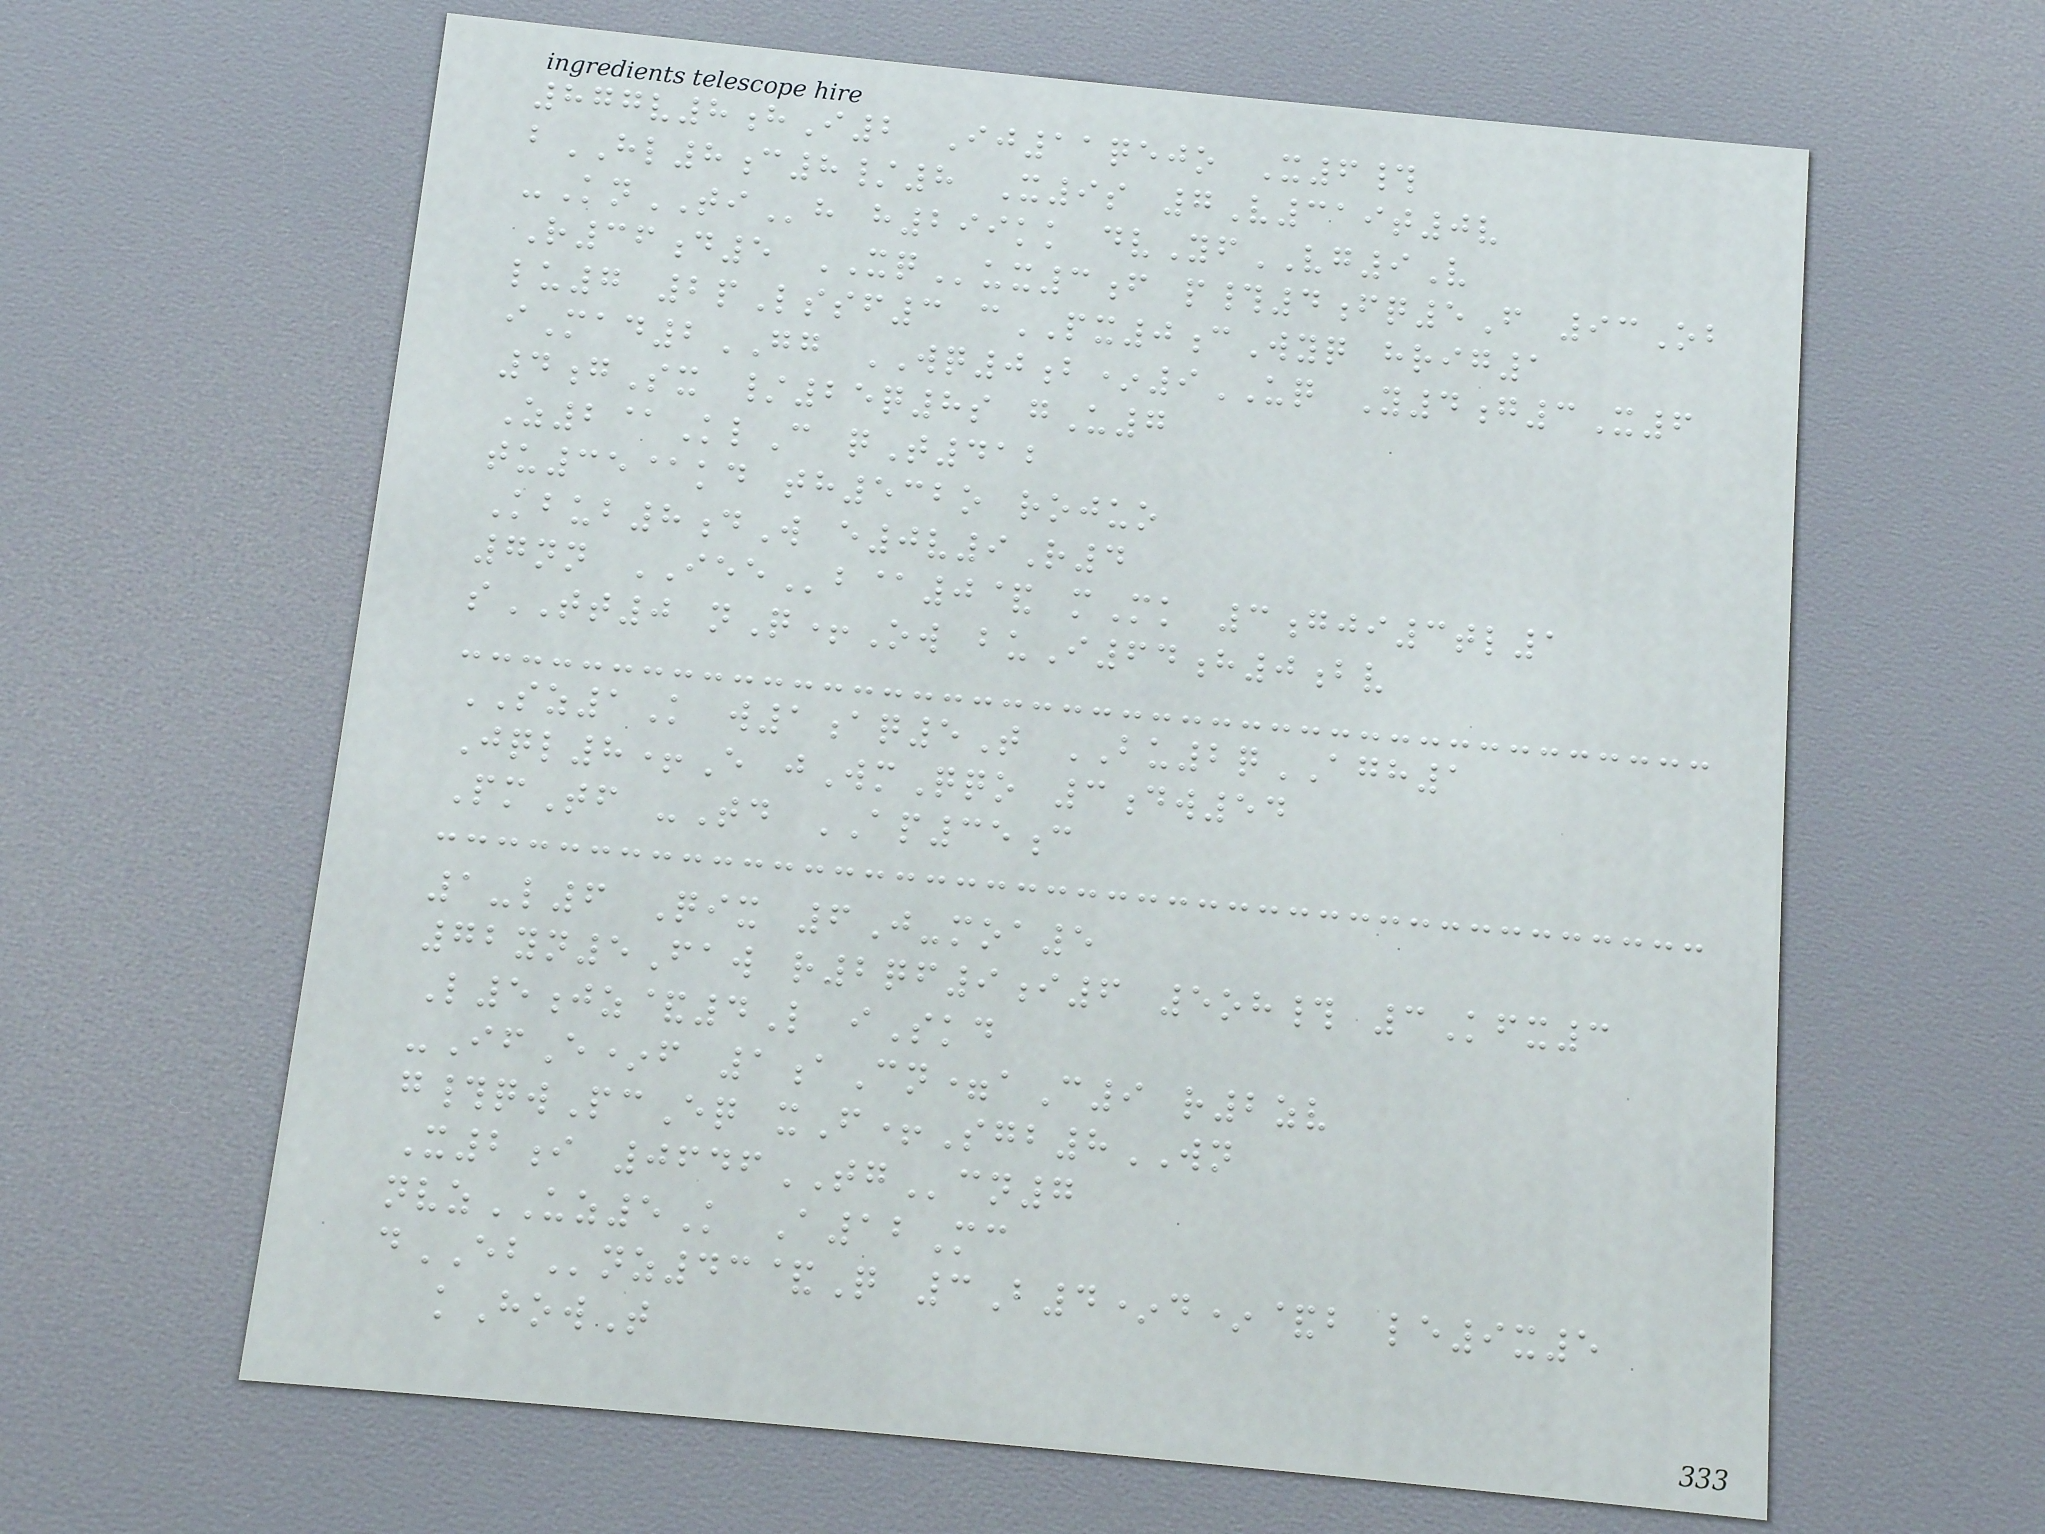877v8hI2 Ij11qejo X6#
bHL8c8/8 X9s 7V319t0v
-KnTIh h299kk dvYfVG9V
R36d5 XQux3f p#4fq5F 93Ob
lu7 2pLssf3 cPX0cWyq hrig1
iMad2GG WQ0b*9UQ Y4g3X6
4gSx /25q8s gU7
Z2@KlC qT412
tu35@kd th532o rojuo
Kbub8dW e0v9R4
7nn IEEb@0& mMk 3gji3tl1
sTT0 nQ+Ow buI64h0bv
SZ1K w1aq5T BU2qAGH1
Jql8+E jWmQqo 3dw54
PmTf -Td AP35c
1-l6 Qix 6J-moa5
72yn5Faw r2qf9i6 5oh# 3Kfx3
L5jz&4L iSkd
-IfE*f 1aCn=aC9 r2zv
g#qwPcEq xF+Sgb8WN
X2i 0646TGcn7
nvzUZ5K A12Mc
dEBnz43&Q 3B4*d*&b le9x5
kHowT
